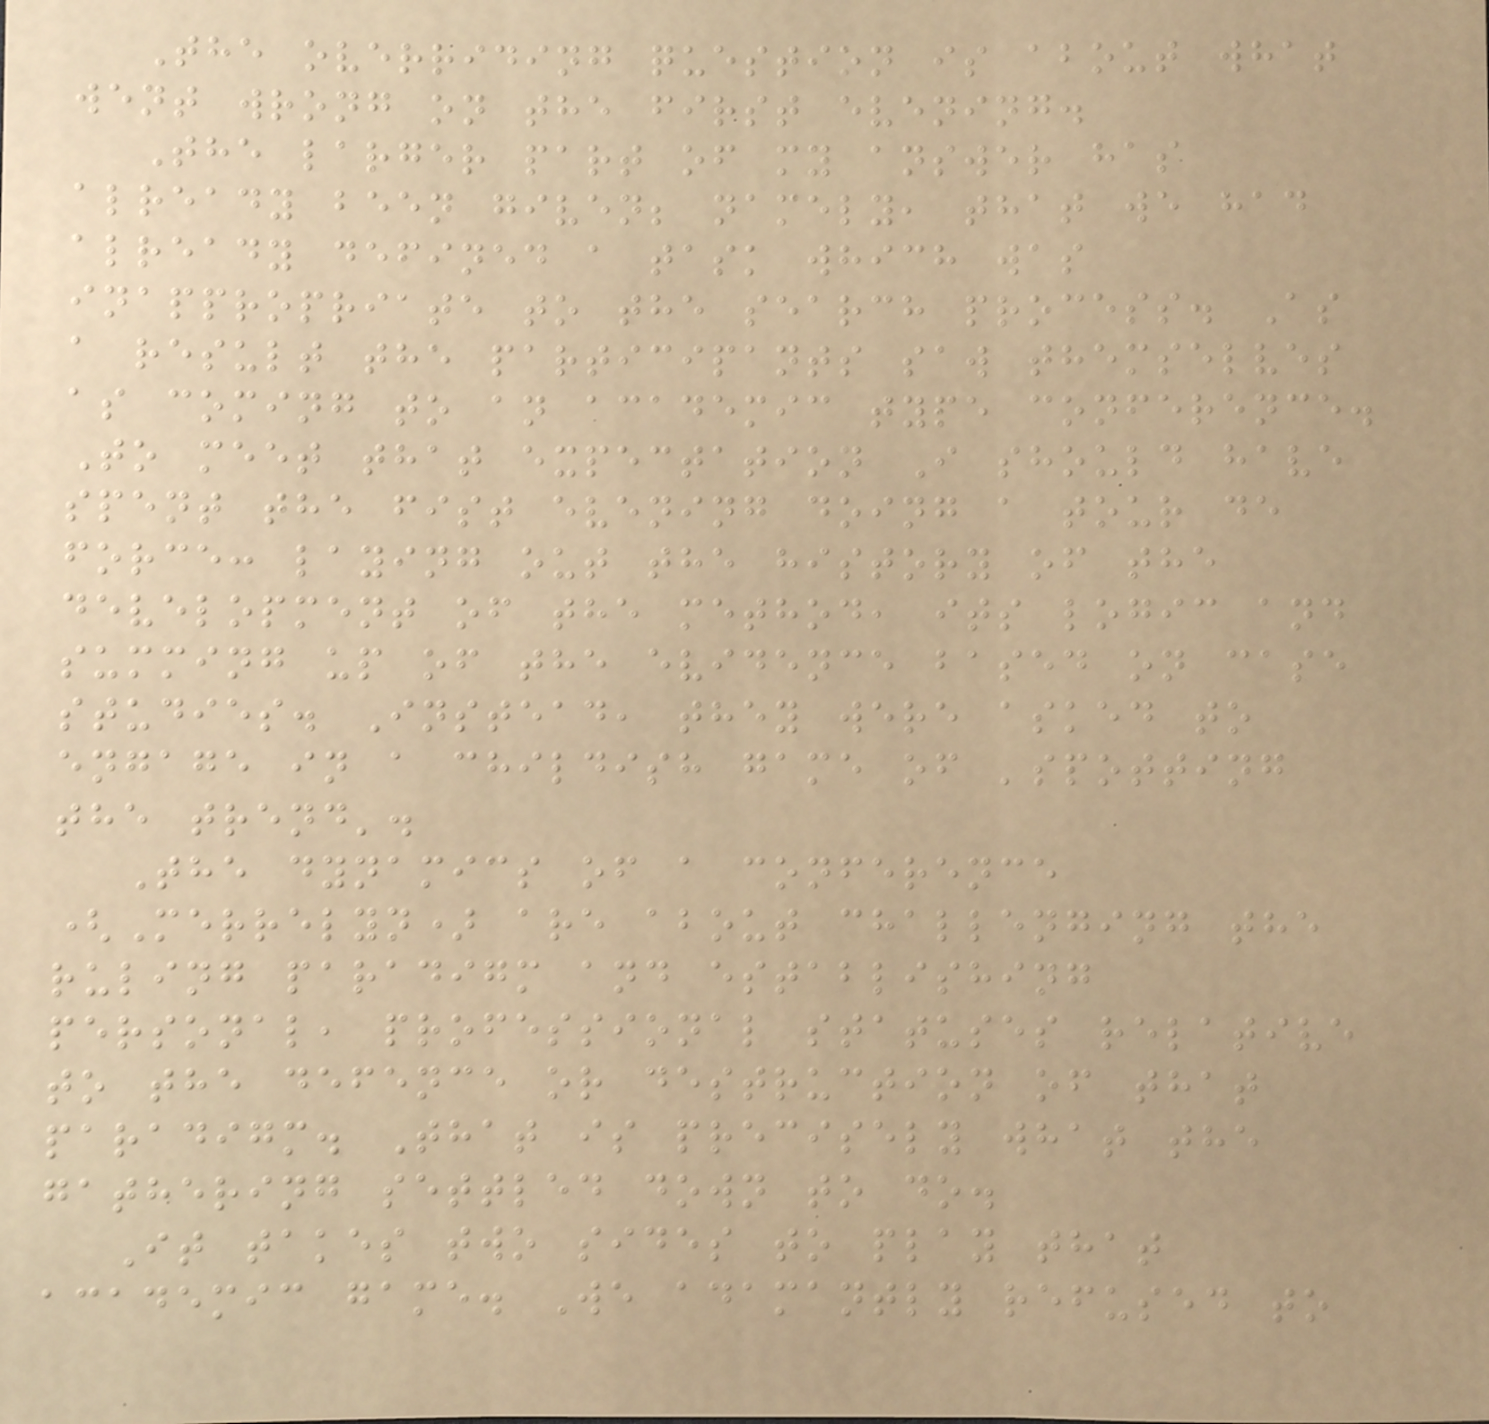The overriding question is about what
went wrong on the first evening.
The larger part of my answer has
already been given; namely, that we had
already defined a task which was
inappropriate to the search process. As
a result the participants saw themselves
as coming to an academic type conference.
To meet that expectation I should have
spent the fist evening doing a tour de
force: laying out the history of the
development of the method, its logic and
summing up of the evidence based on case
studies. Instead, they were asked to
engage in a childish game of 'spotting
the trend'.
The dynamics of a conference
(Merrelyn) are about challenging the
ruling paradigm and establishing
personal, professional statuses relative
to the defence or destruction of that
paradigm. That is precisely what the
gathering settled down to do.
It takes two sides to play that
academic game. We adamantly refused to
